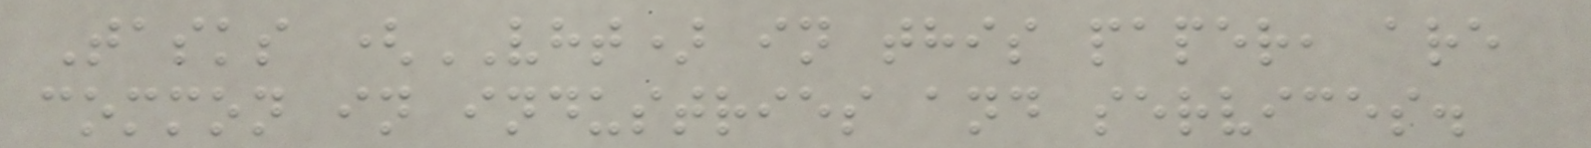Tasks (VHT) in this paper, are
common in industries and services.
